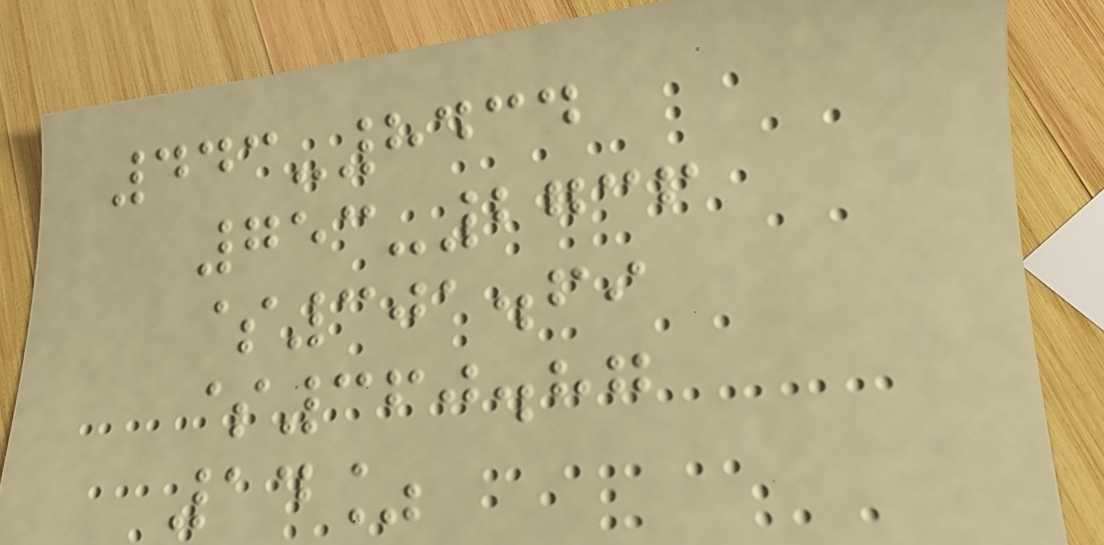443-8434
753-2736
$301.69
$360.87
14%
